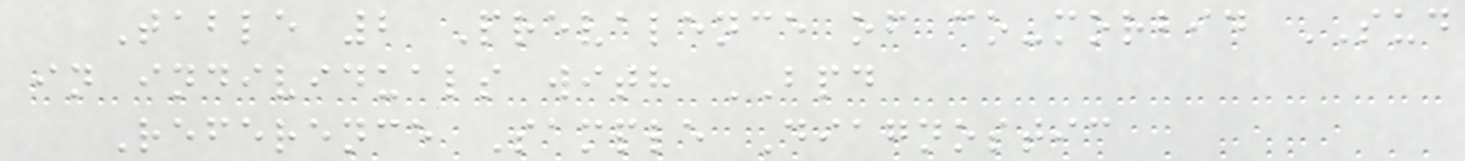Table 2 Prevalence of co-morbid SUD
in individuals with BPD
Reference Sample Diagnostic
